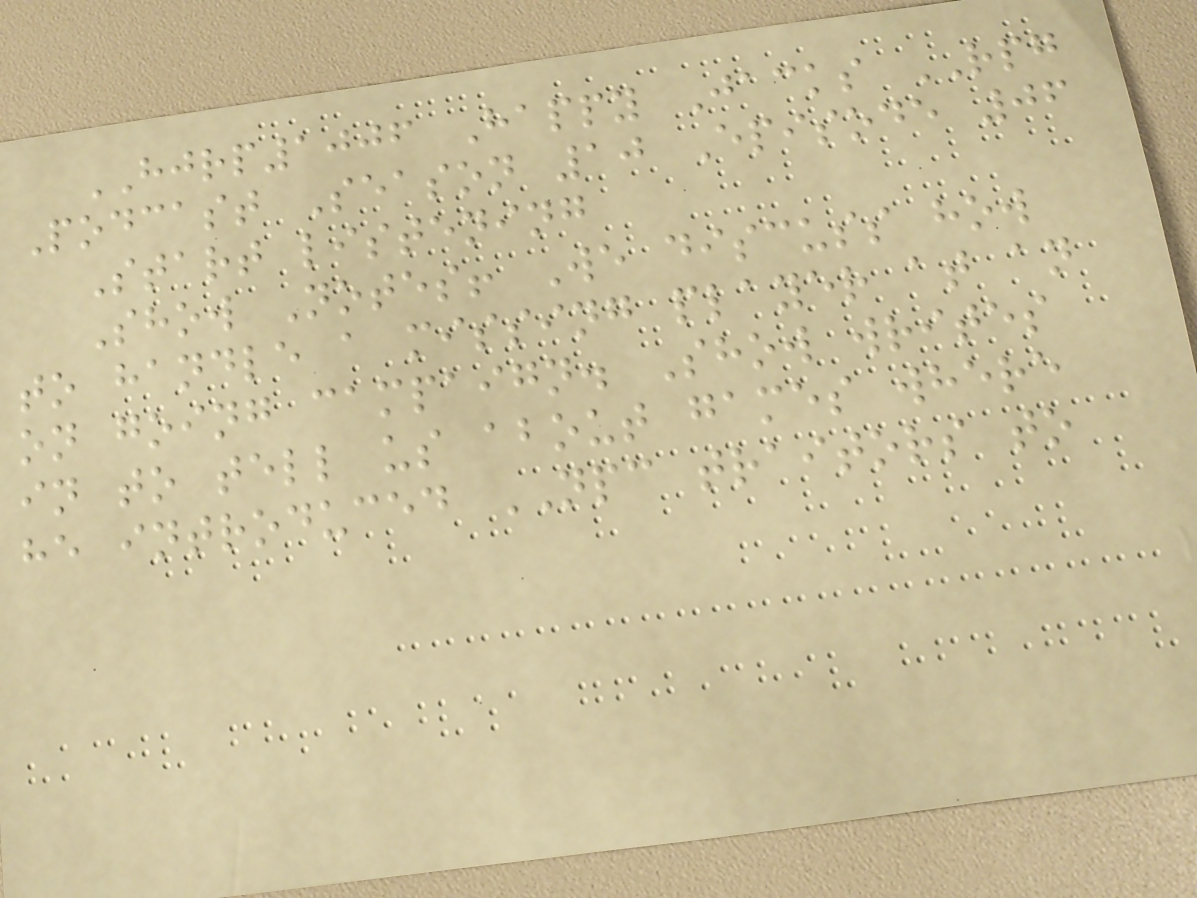HJRP1006 Happy Jacks RPG
Podcast Season 10 Episode 06
Start listening
Show Notes! We discuss how
to handle a missing player at an
on going campaign. Show writes
in to tell us about games where
he introduced NPC traitors to
